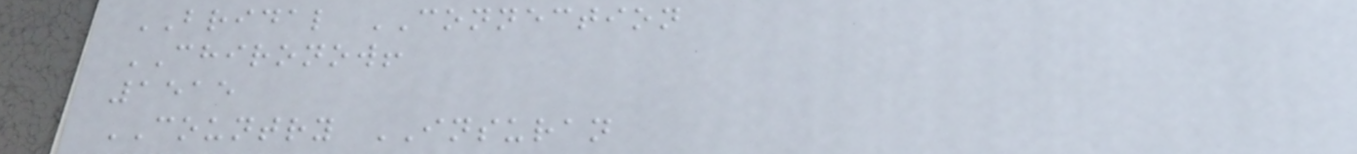BRIDAL CONNECTION
CHIRONOW!
1515
COUNTRY INSURAN
